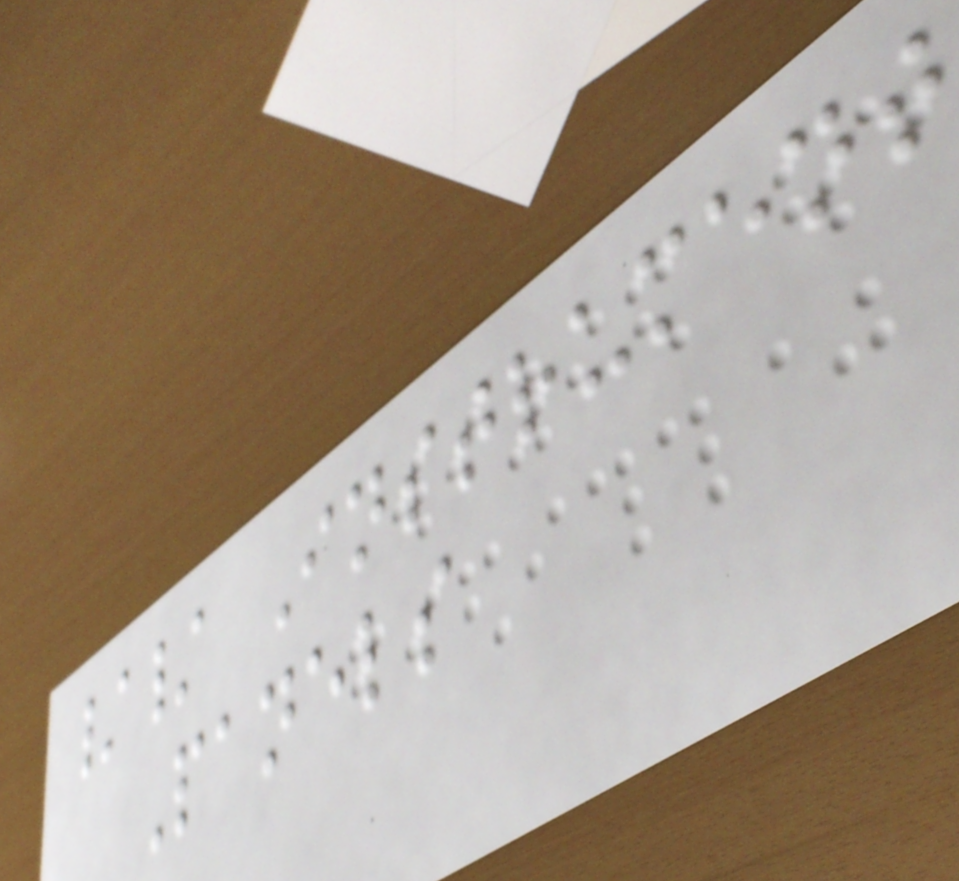// Instrument
Panels
